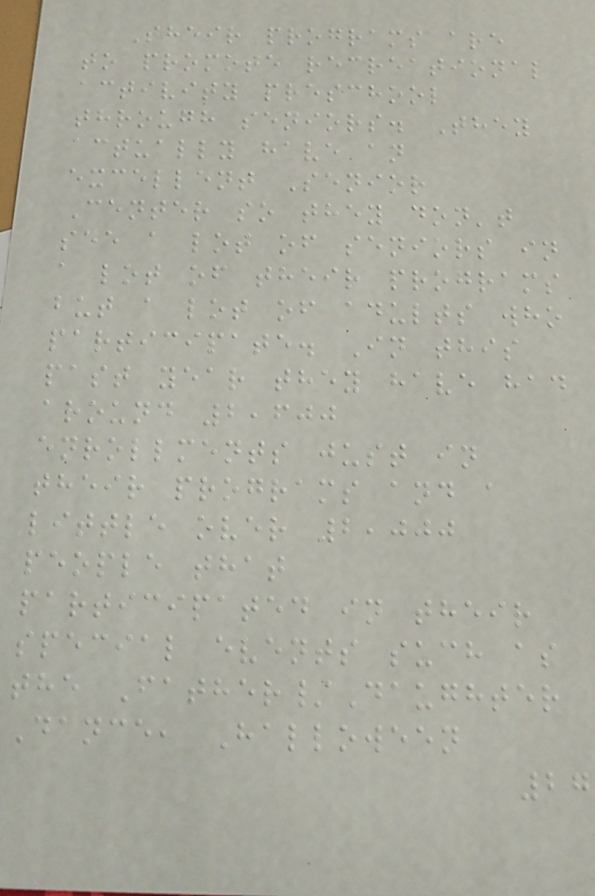Their programs are
to promote recreational
activity preschool
through seniors. They
actually have an
excellent Senior
Center so they don't
see a lot of seniors in
a lot of their programs
but a lot of adults who
participate. In this
past year they have had
around 2,600
enrollments just in
their programs and a
little over 2,000
people that
participated in their
special events such as
the Father/Daughter
Dance, Halloween
27
